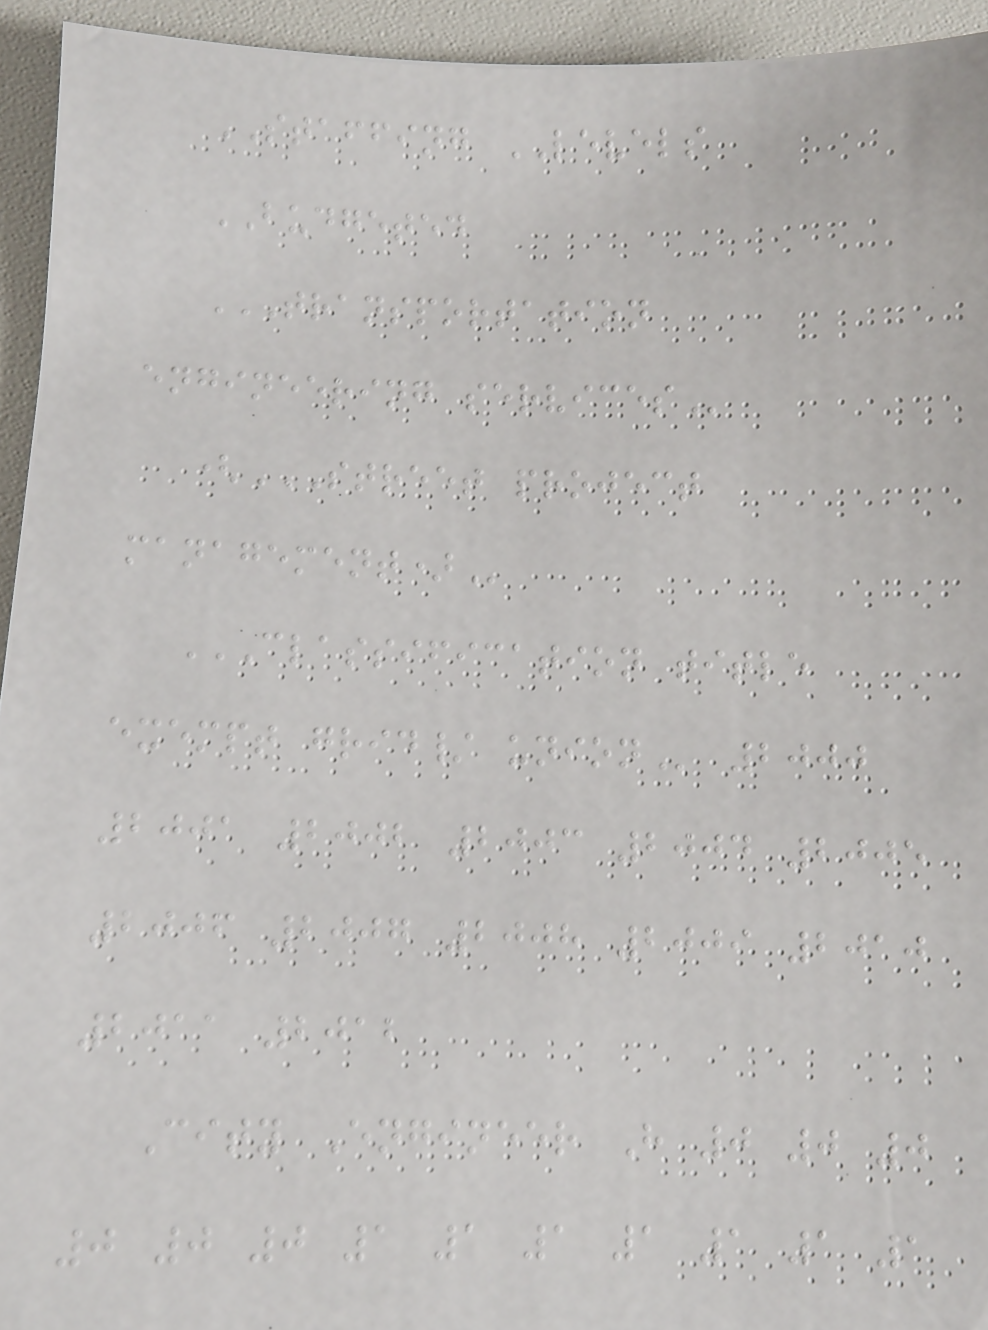STAFFING LEVELS
BUDGETED
TRANSPORTATION
ENGINEERING SERVICES
(STREET PROJECT
MANAGEMENT)
CLASSIFICATION TITLE
EXEMPT GRID/ UNION 2000
2001 2002 2003 2004 2005
2006 2007 2008 2009 2010
2011 2012
City Engineer H 0 0 0
0 0 0 1 1 1 1 1 1 1
